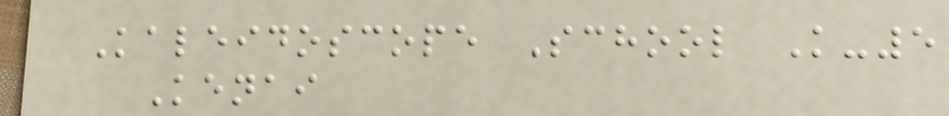Kaleidoscope School K-5
Kenai
